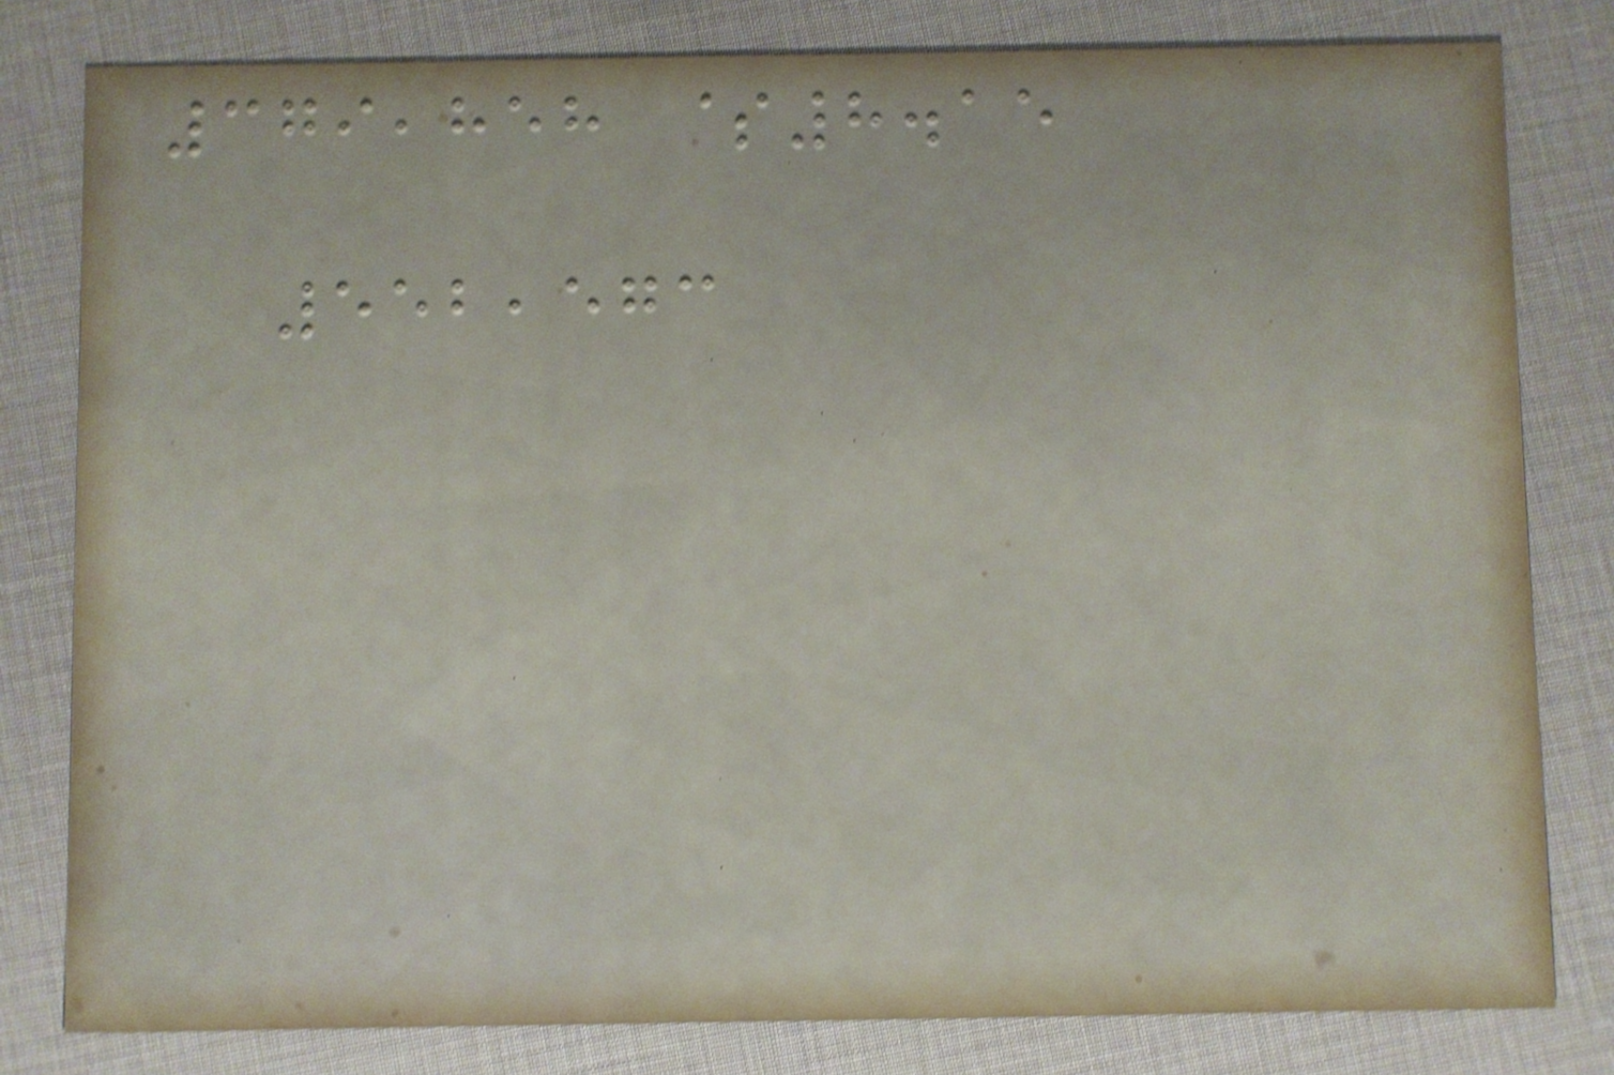379,858 $8.15
552,573
